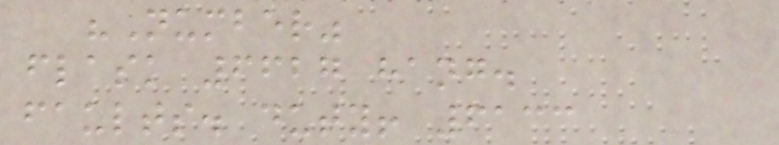"Number"
flask 6627 hang.
faults. duty! 6133
